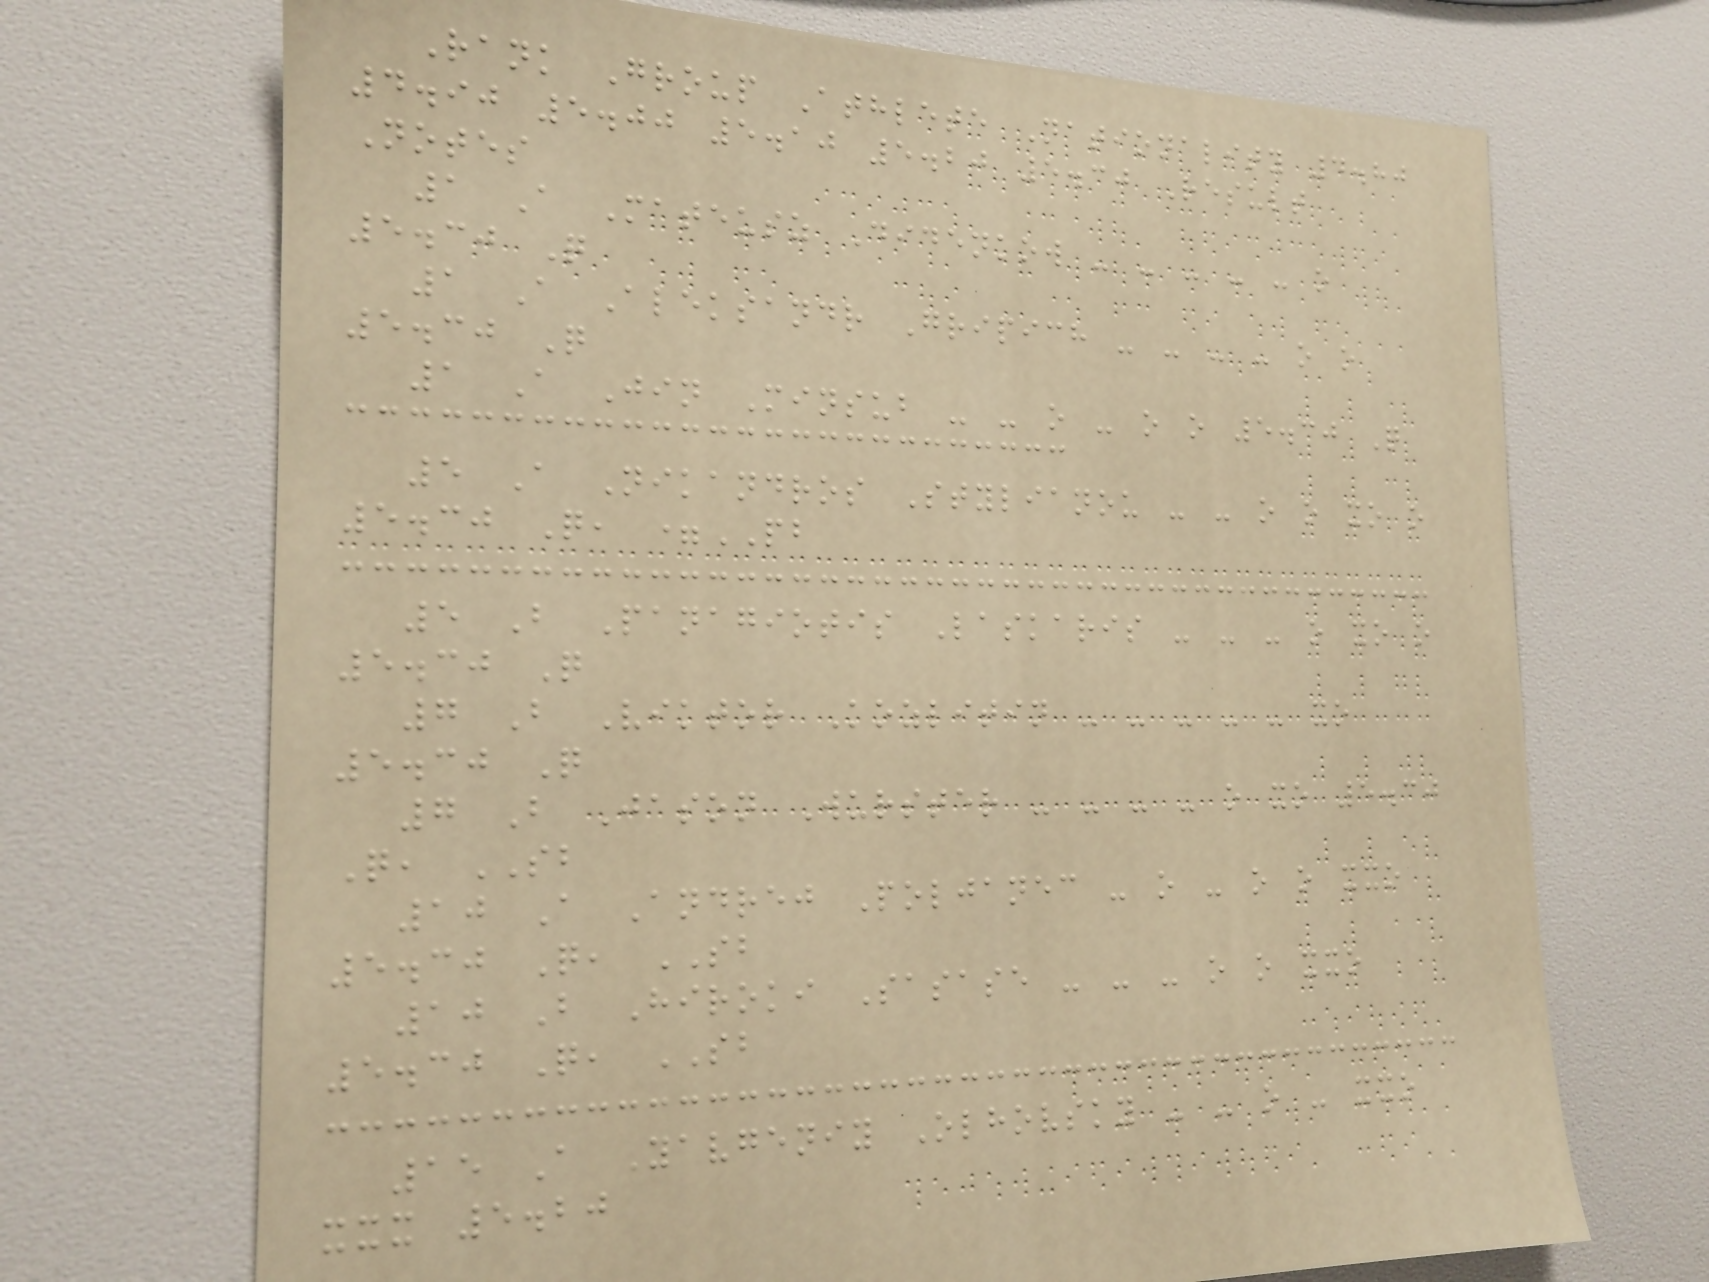Rank Group Athlete Nationality 4.80
4.90 5.00 5.10 5.20 5.30 Result
Notes
1 A Mateusz Didenkow - - - - - o
5.30 Q
1 A Aleksandr Gripich - - - - o o
5.30 Q
1 A Jin Minsub - - o - o o 5.30 Q
5 A Nikandros Stylianou - - o o xo o
5.30 Q, =PB
5 B Panagiotis Laskaris - - - o xo o
5.30 Q
7 B Viktor Kozlitin - - - - - xo
5.30 Q
7 B Jason Wurster - - - - o xo 5.30
Q, SB
10 A Andrej Poljanec - o - o o xxo
5.30 Q, SB
10 B Hiroki Sasase - - - o o xxo
5.30 Q, SB
15 A Yavgeniy Olhovsky - - o - xxo
xxx 5.20
